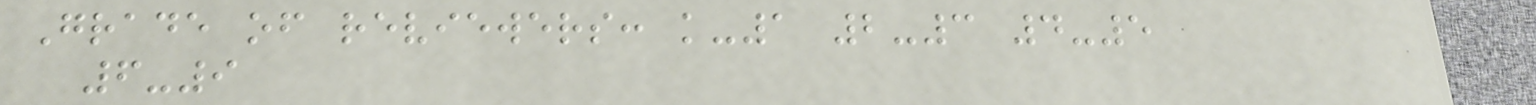Grade of reviewers: k-1 2-3 4-5
6-9
